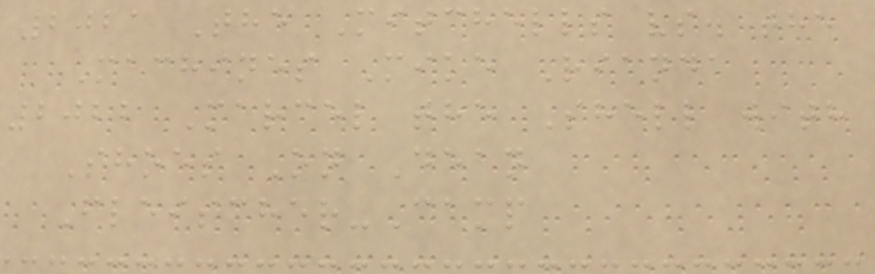2021 The Mitchells vs. the
Machines Mike Rianda
2022 Marcel the Shell with
Shoes On Dean
Fleischer-Camp
